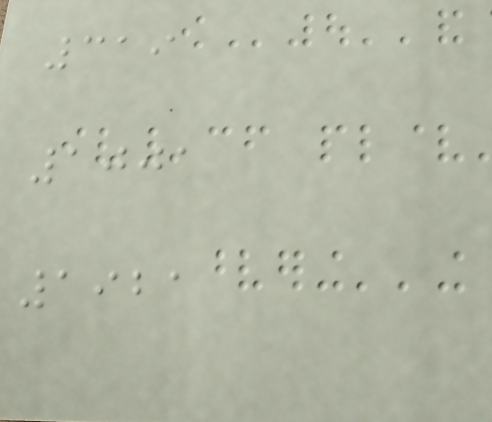319
1001
1921
